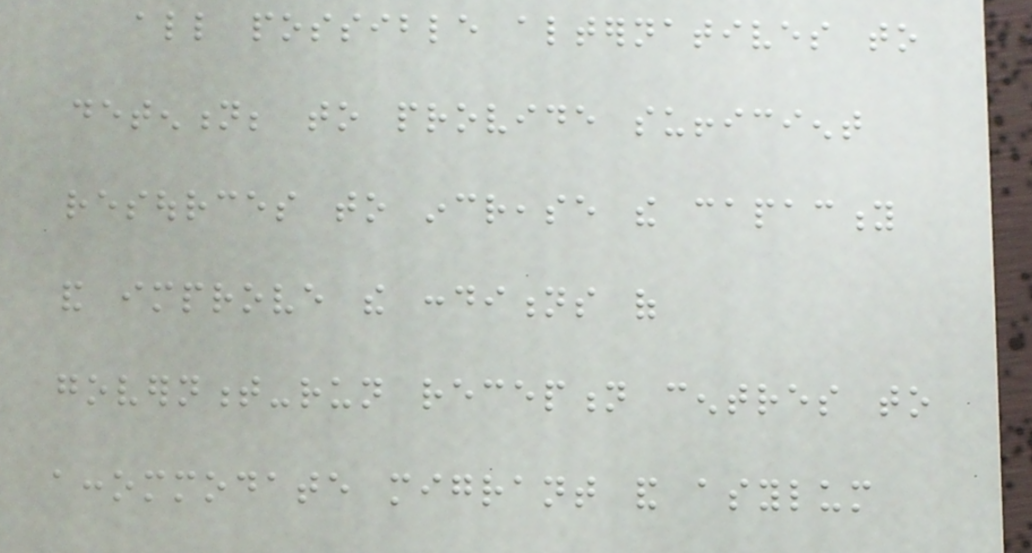all possible alternatives to
detention; to provide sufficient
resources to increase the capacity
and improve the conditions of
government-run reception centres to
accommodate migrant and asylum
